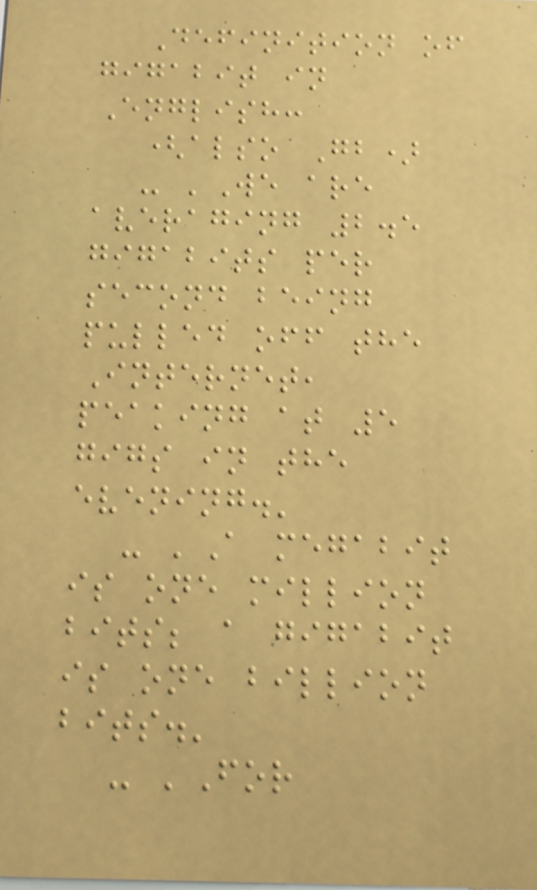Definition of
gigabit in
English:
(also Gb)
- 'We are
averaging 2.5
gigabits per
second being
pulled off the
Internet,
peaking at 5
gigs in the
evening.'
- 'A megabit
is one million
bits; a gigabit
is one billion
bits.'
- 'For
